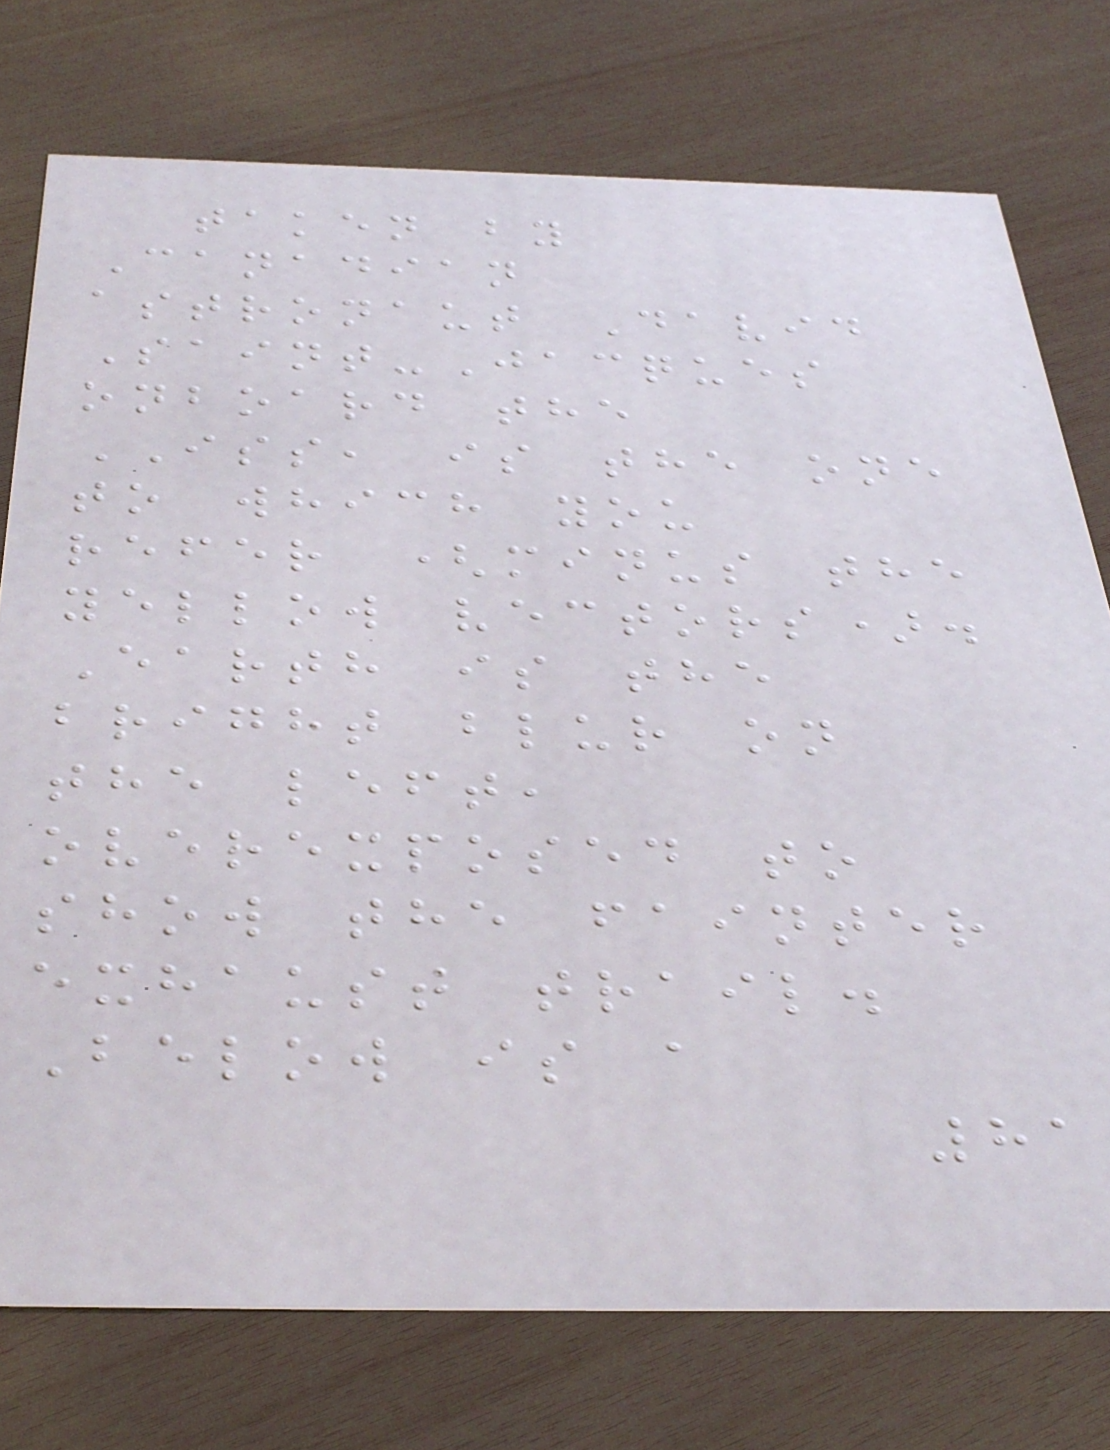taken by
Canadian
astronaut David
Saint-Jacques
onboard the
ISS, is the one
to which you
refer (minus the
yellow vectors).
Earth is the
bright blur on
the left,
overexposed to
show the fainter
exhaust trail.
Below is a
81
